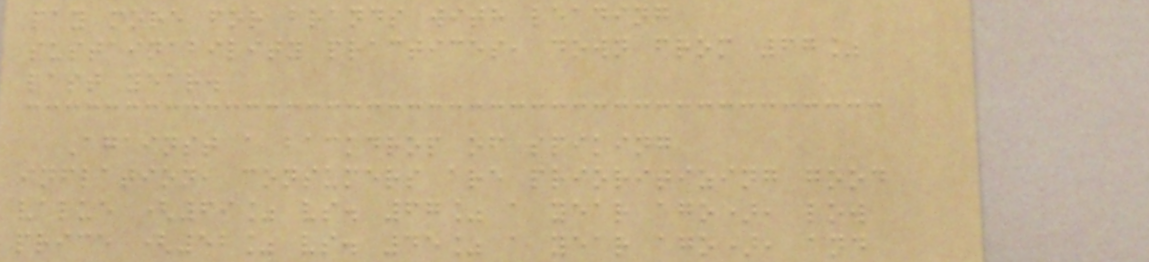pay more for brands with leading
sustainability practices, down from 67%
last year.
Against a backdrop of spiking
inflation, consumers are prioritizing good
value (69% vs. 67% a year ago), low
price (52% vs. 45% a year ago), and
